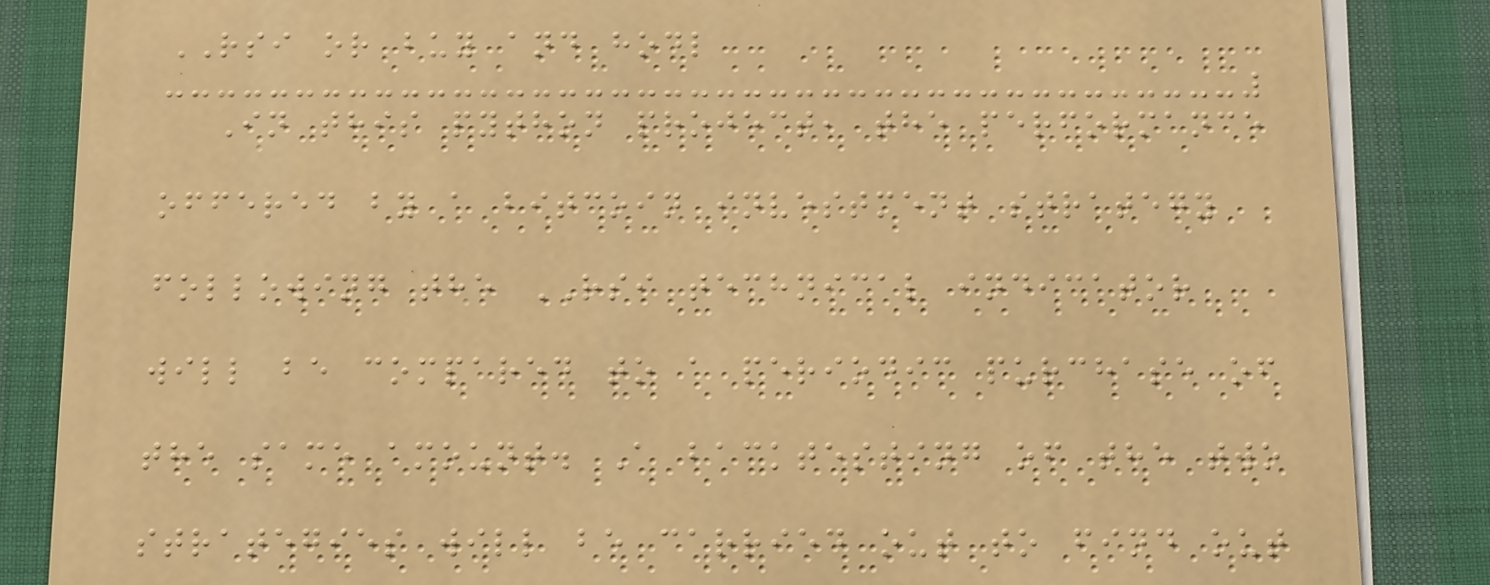RSI or buy and hodl
In this python project, the performance
offered by a bitcoin investment strategy
following the RSI technical indicator
will be compared to a periodic purchase of
the same amount. A backtesting of the two
strategies will be carried out to find out
